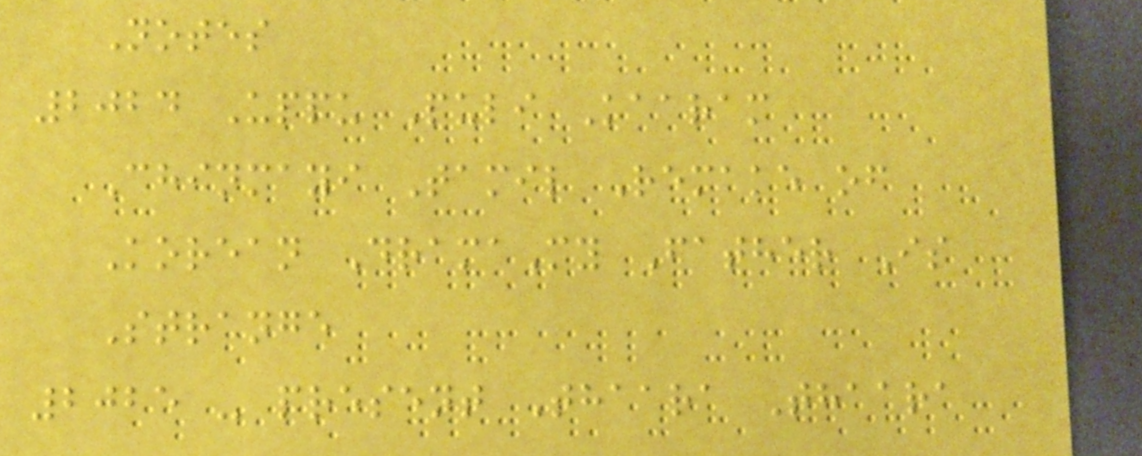Notes
2024 Uppu Puli Kaaram
Chinmayi Tamil Remake of
Korean DramaMy Father Is
Strange
2025 - present Thaara Thaara
